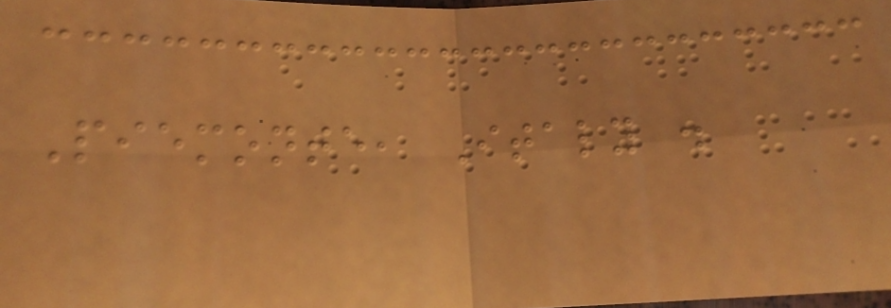Piemonte, Italy .
